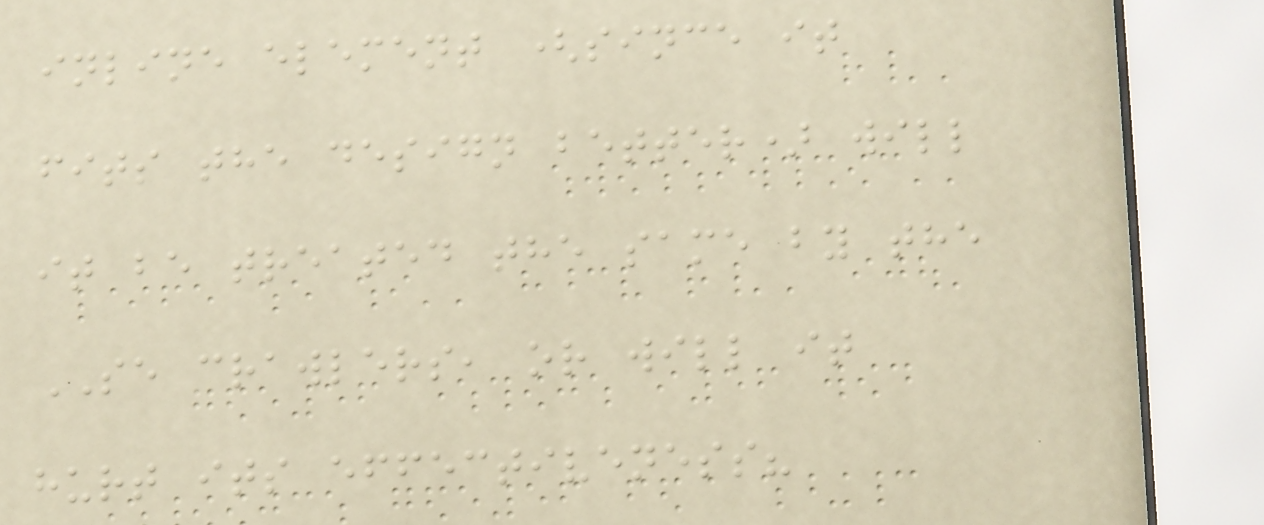inline element (since it
fits the design better) will
it be treated the same by the
SE crawlers, or will it
hurt its effectiveness?
